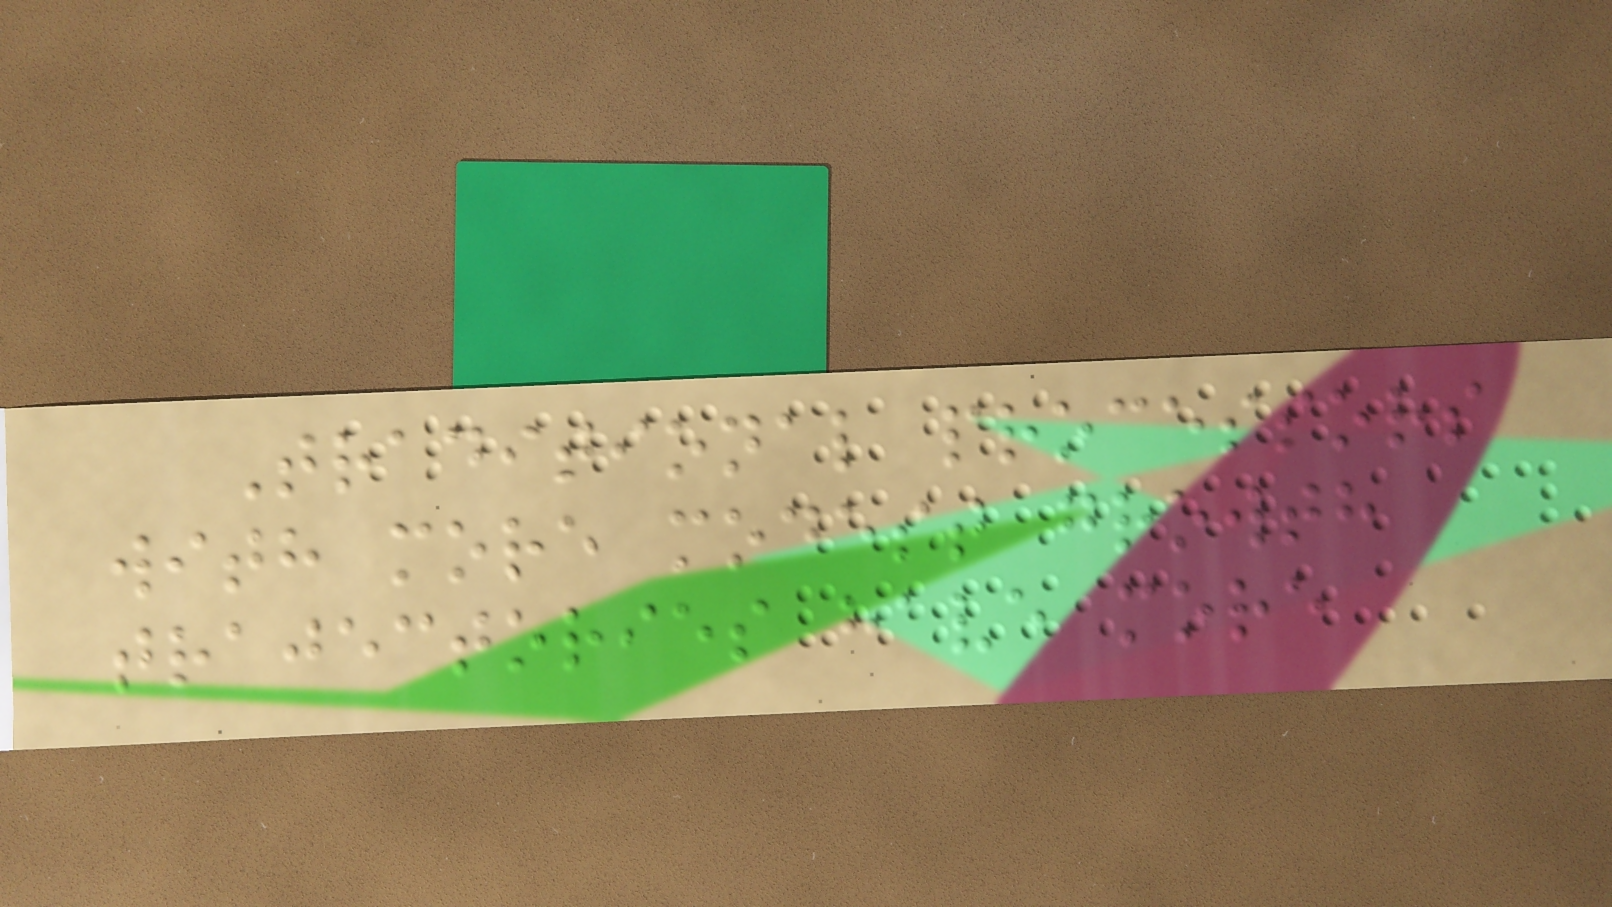Traditional processors
with more modest growth
trajectories have more
